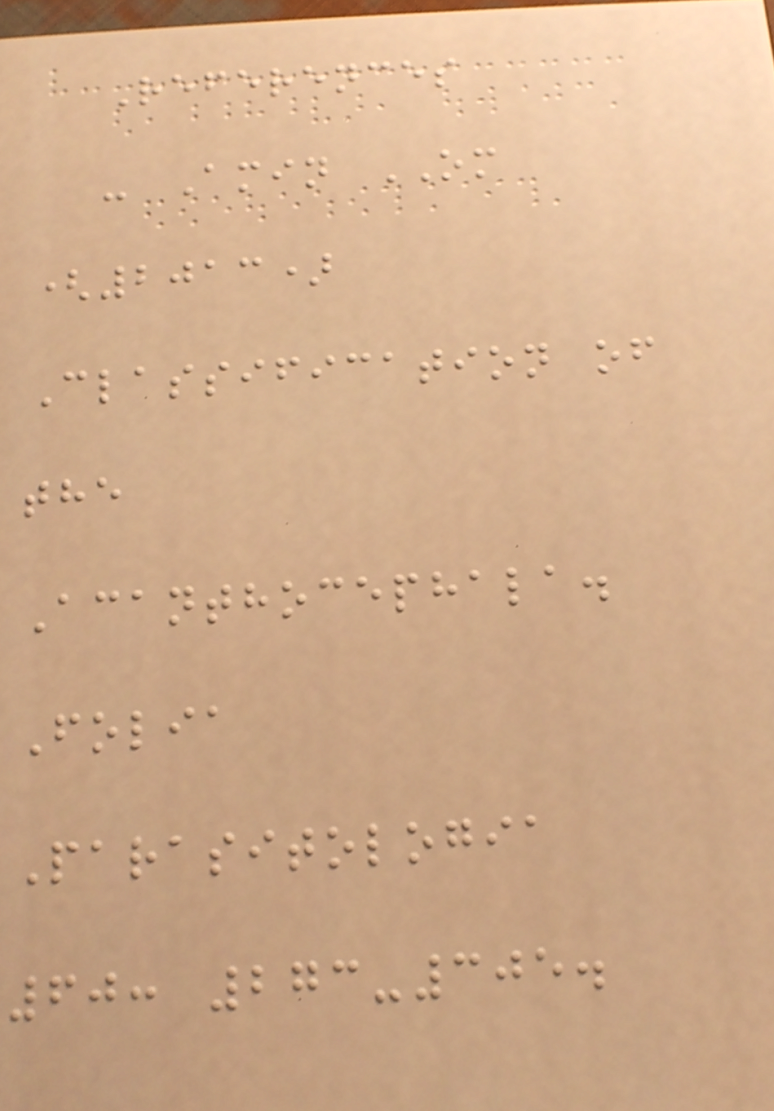References
- Amin OM
(2013)
Classification of
the
Acanthocephala.
Folia
Parasitologia
60: 273-305.
